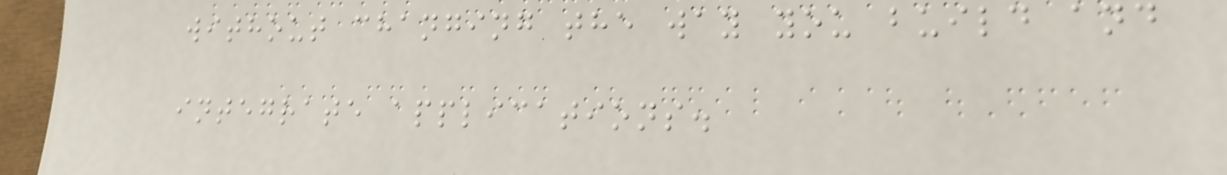without changing the way you build and
integrate applications.
